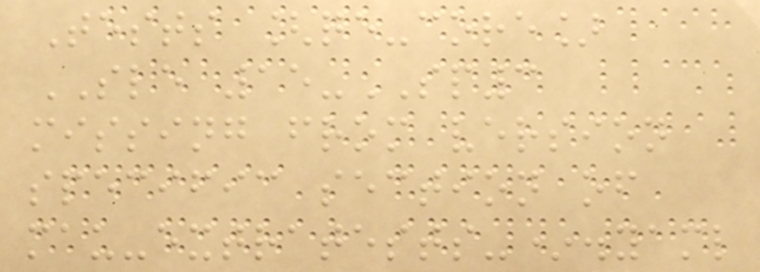Tests [qe-core]
SLE 15-SP3
missing from version
specific section of
mau-extratests-*.yaml
